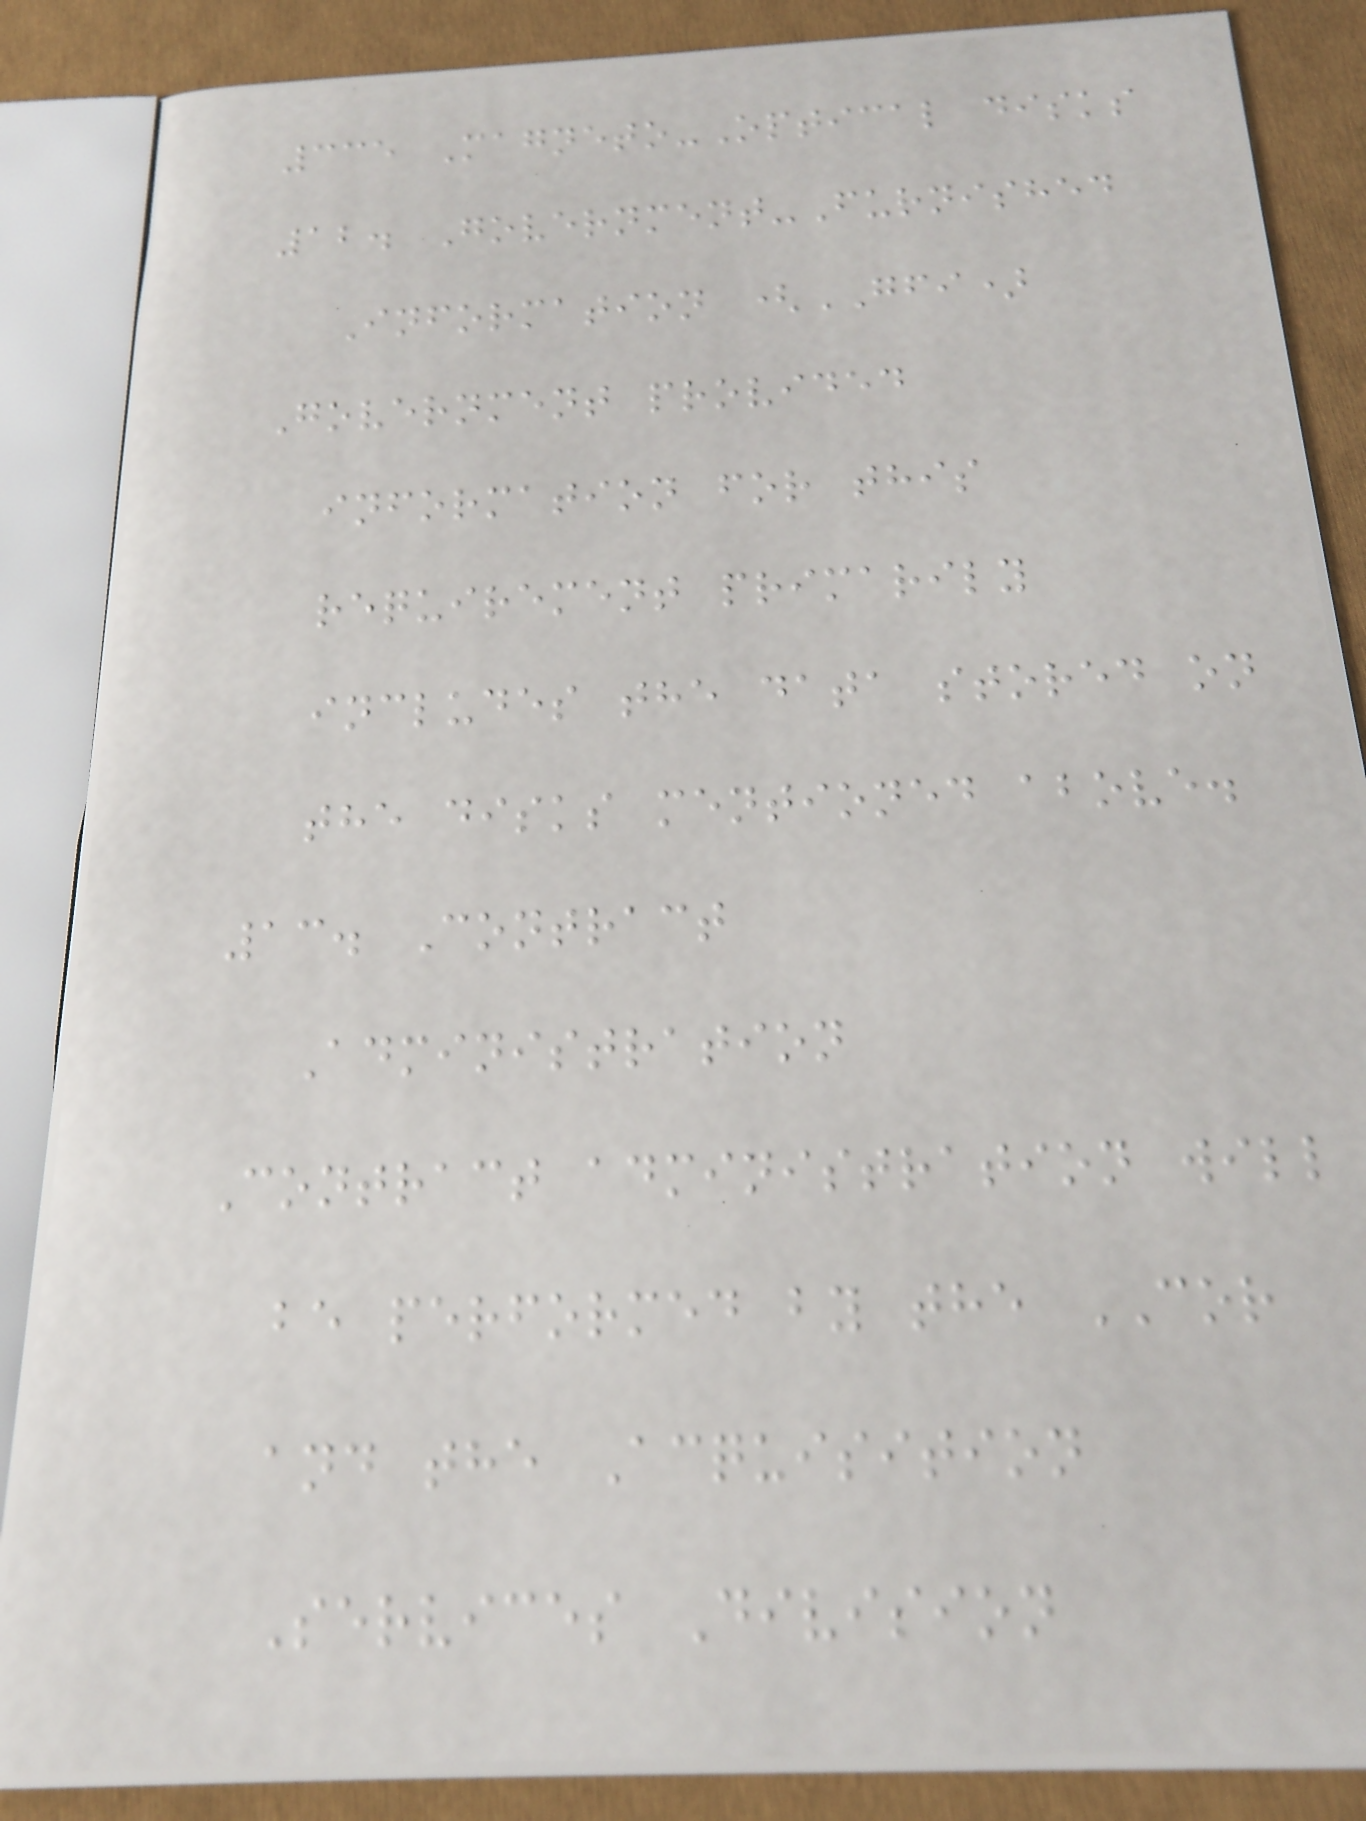335 Magneto-Optical disks
12. Government-Furnished
Information (GFI)
Government provided
information for this
requirement primarily
includes the data stored on
the disks mentioned above.
13. Contract
Administration
Contract administration will
be performed by the COR
and the Acquisition
Services Division
